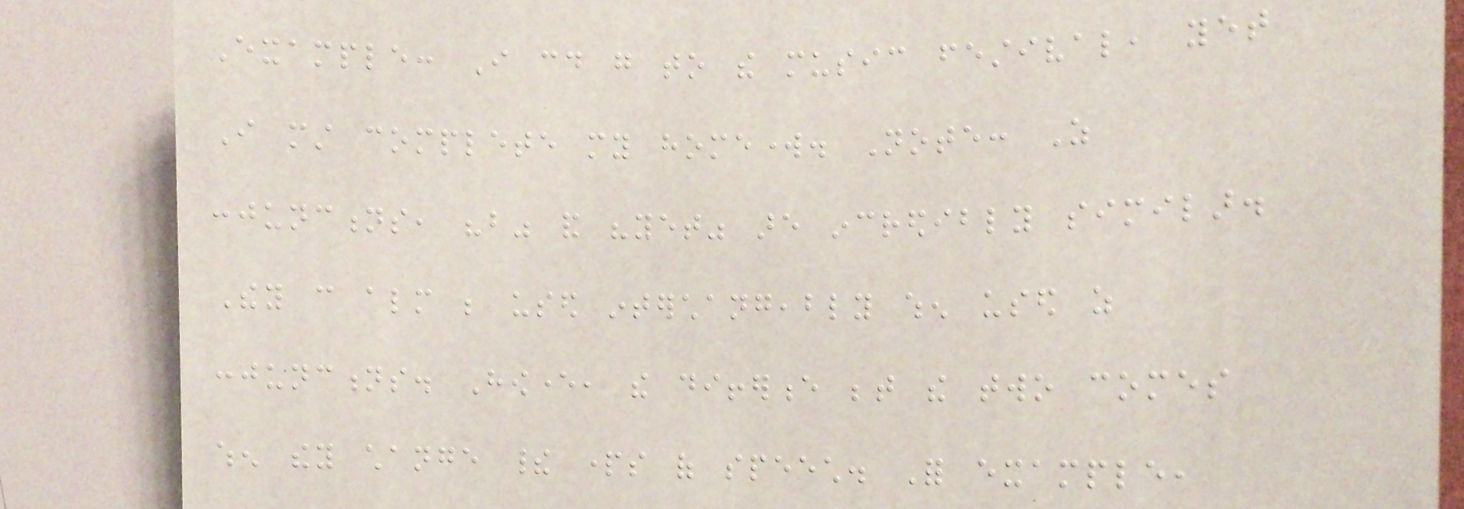Example: I could go to the music festival, yet
I must complete my homework. Note: As
conjunctions, "but" and "yet" are incredibly similar.
They can almost be used interchangeably when used as
conjunctions. However, the difference between the two comes
when they change their parts of speech. For example,
